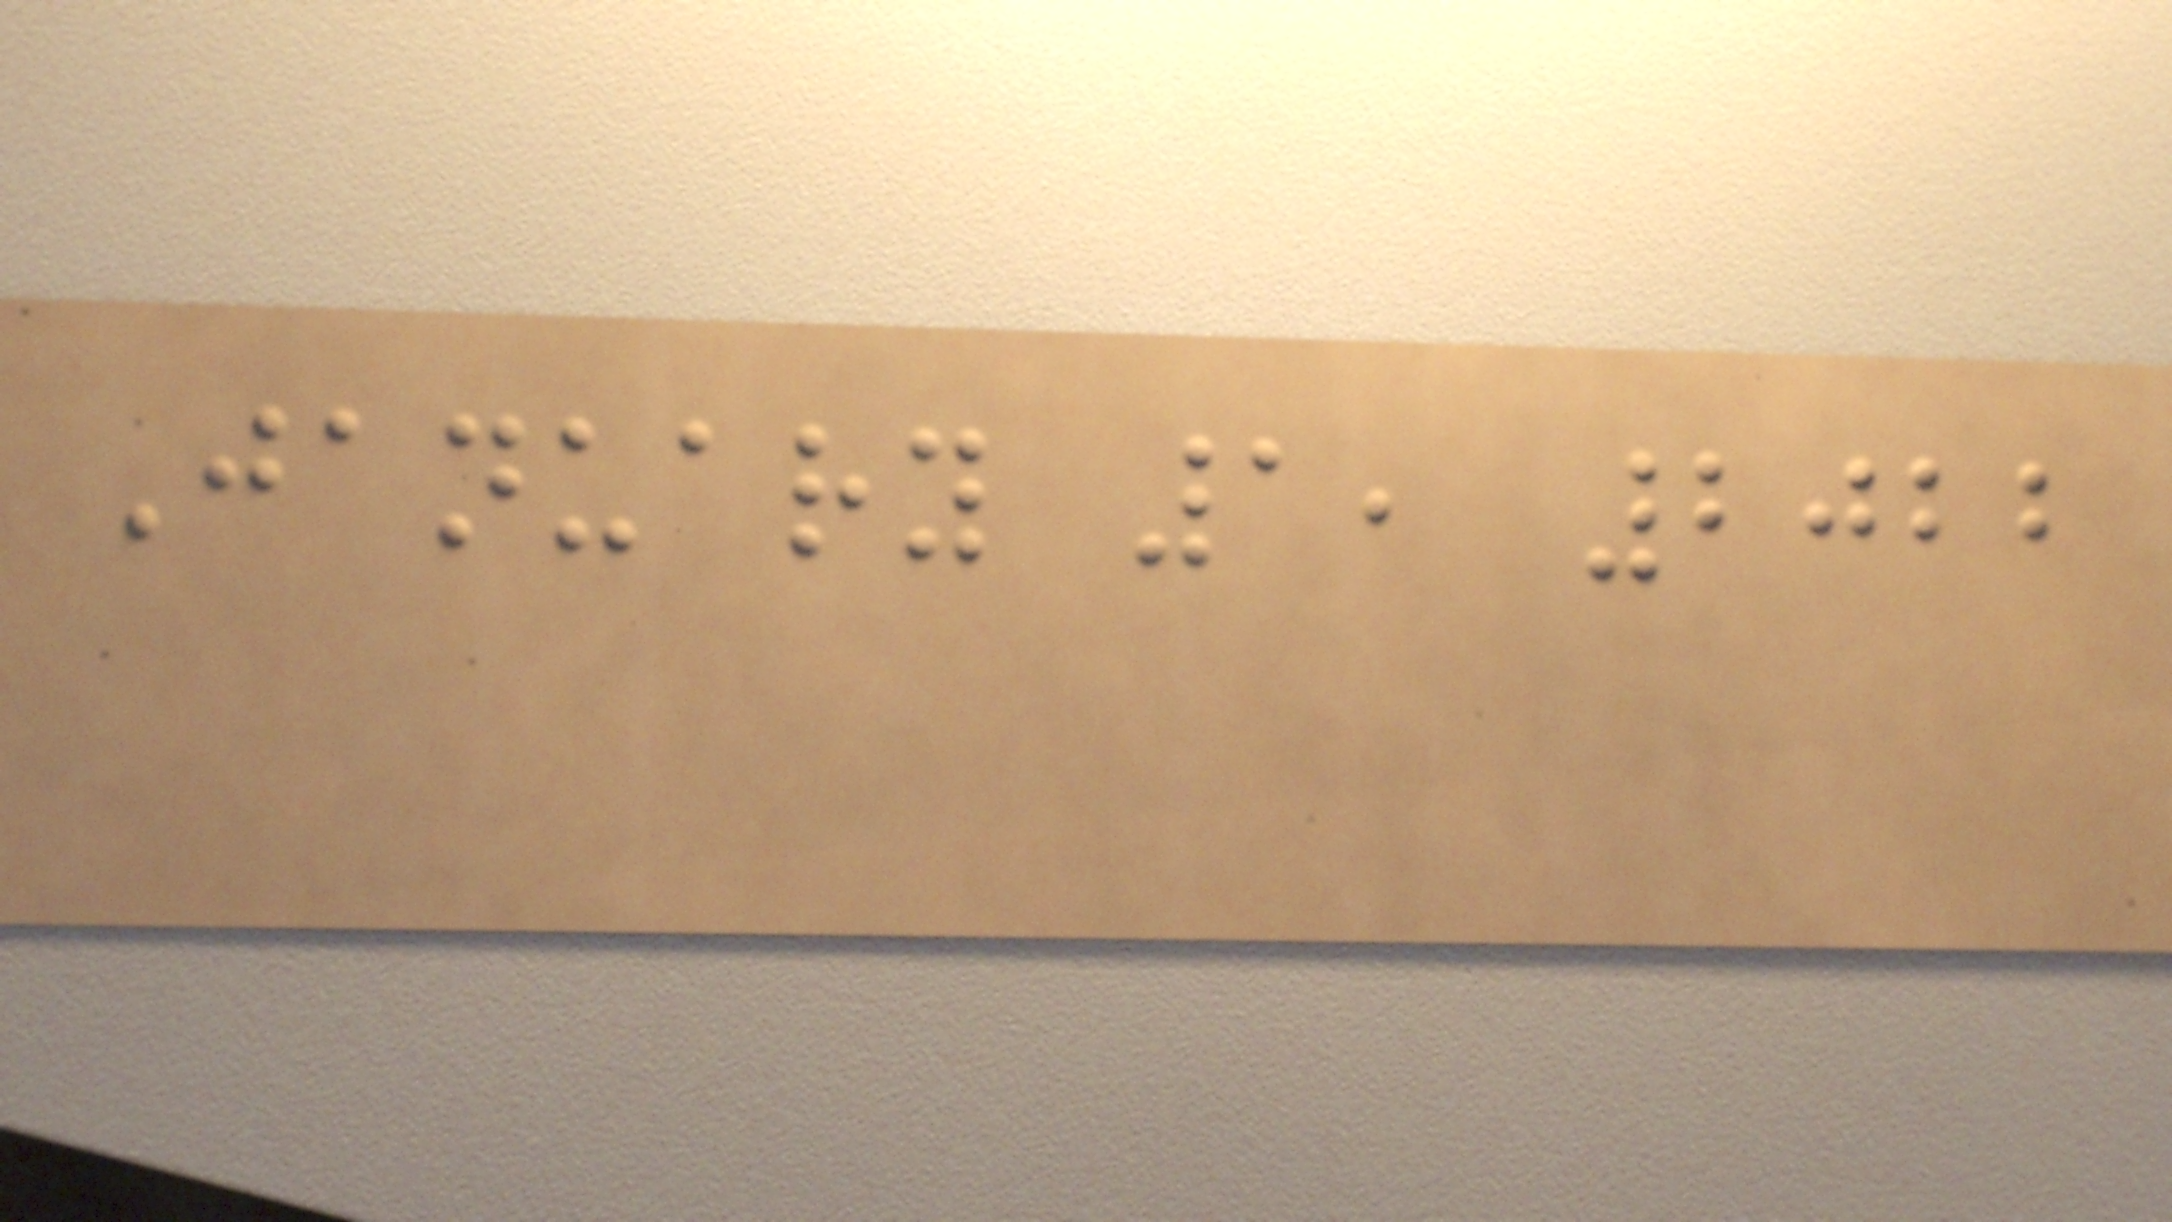January 1, 2022
